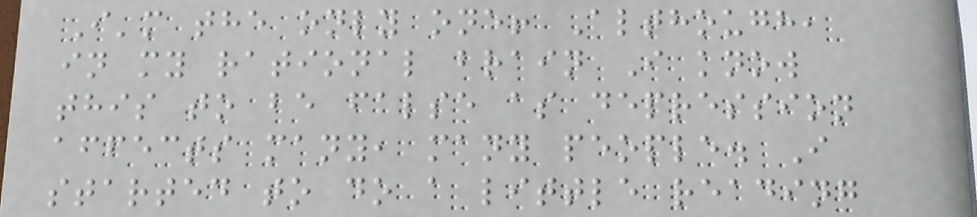I'm the only one! Although,
in my rational brain I know
this to be false as depression
affects many, many people. I
started to do a little reading
